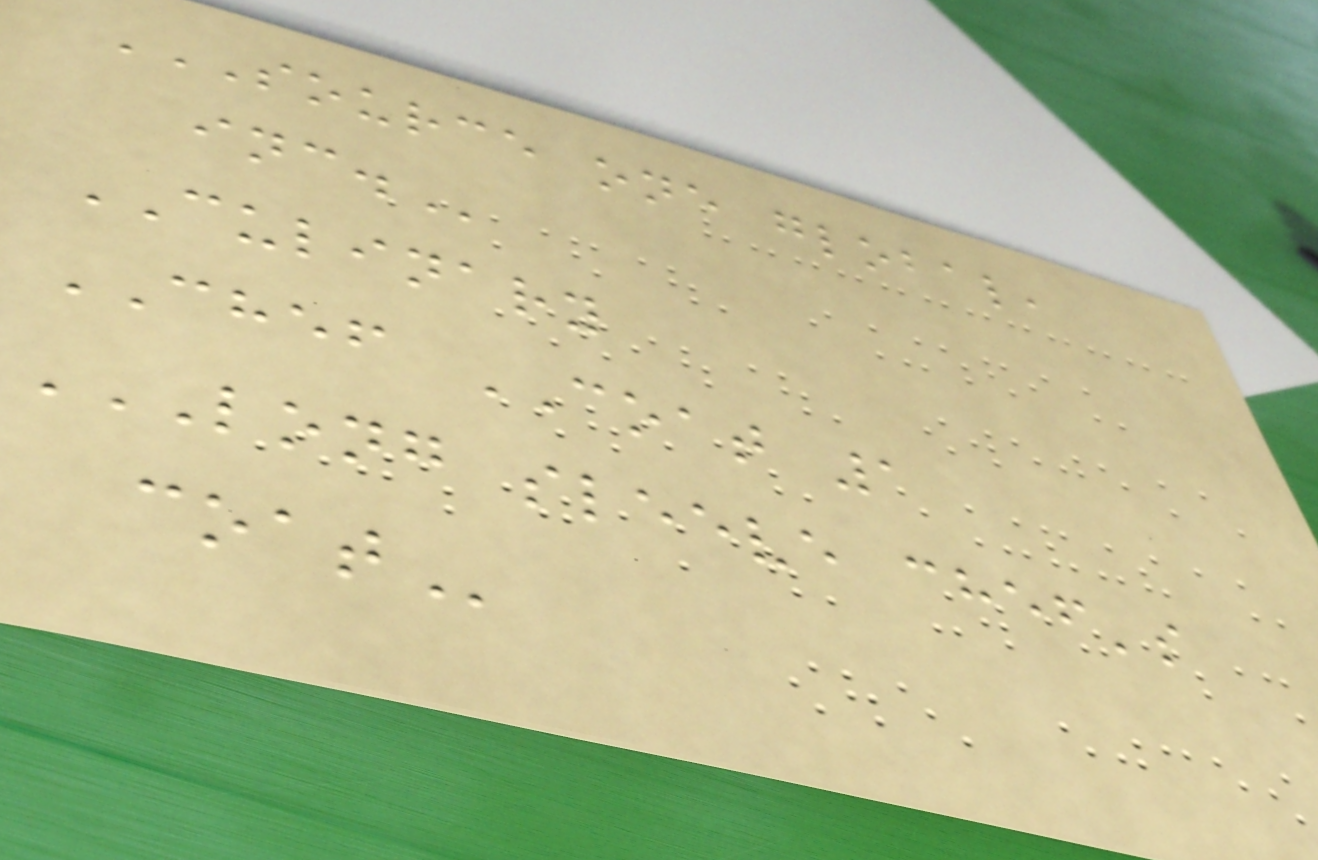SOURCE ONE GLOBAL,
INC.
CULINARY
CHEF COAT 1
LONG SLEEVE CHEF'S
COAT
